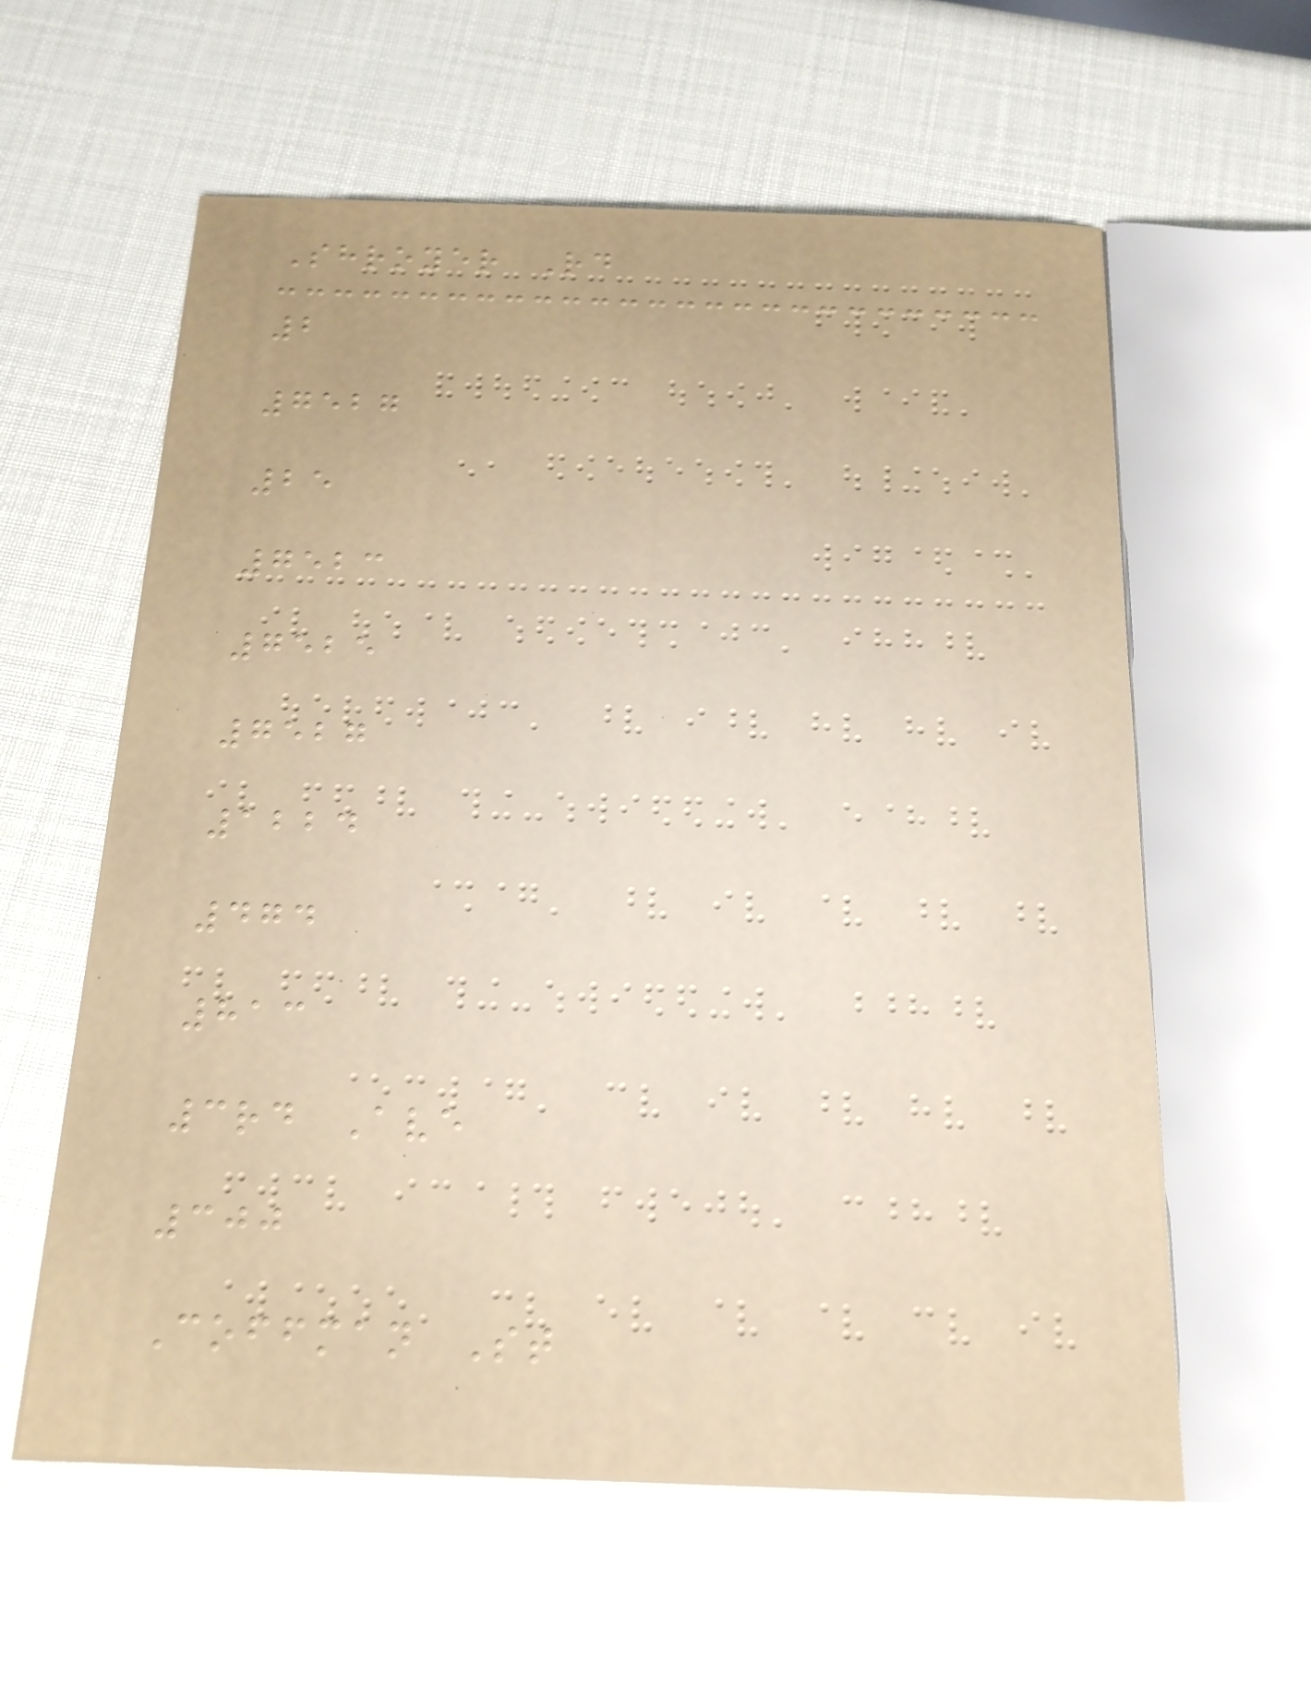Shroyer Rd
2
7527
25
7523
7525
7527
1224
474
813
3rd Ave
300
Coffman St
